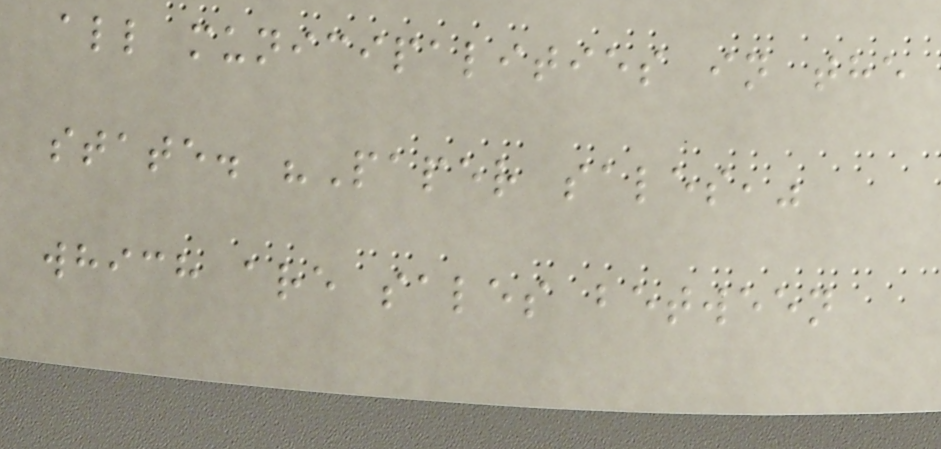all municipalities in the
state. "Paper sales,"
which are sales between
